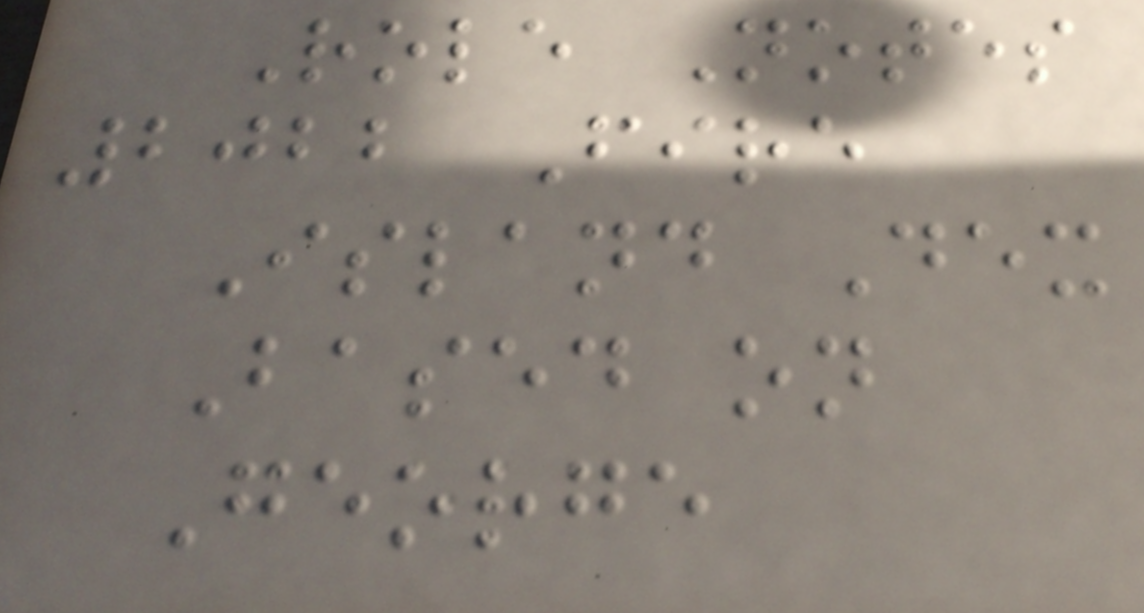Role Notes
2022 Fire
Island Dex
Based on
George
